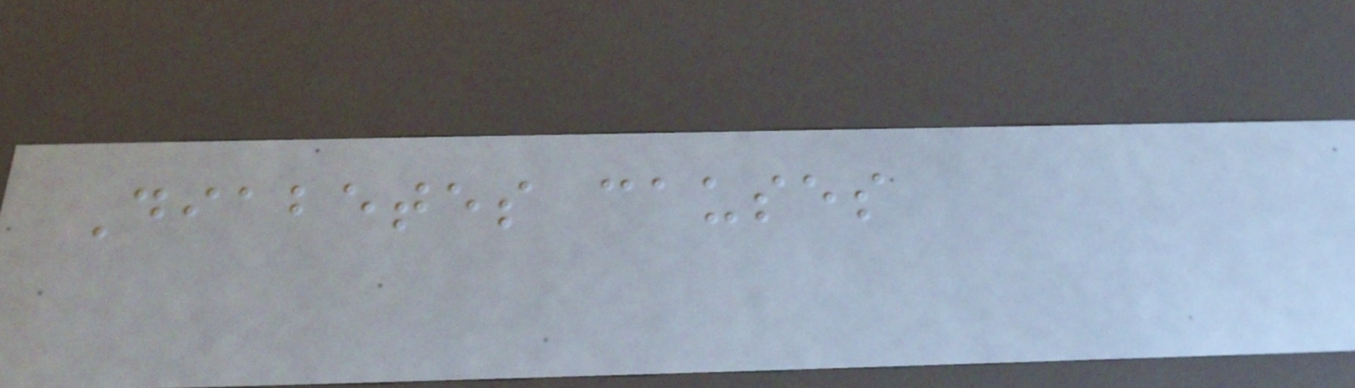Diabetes causes
